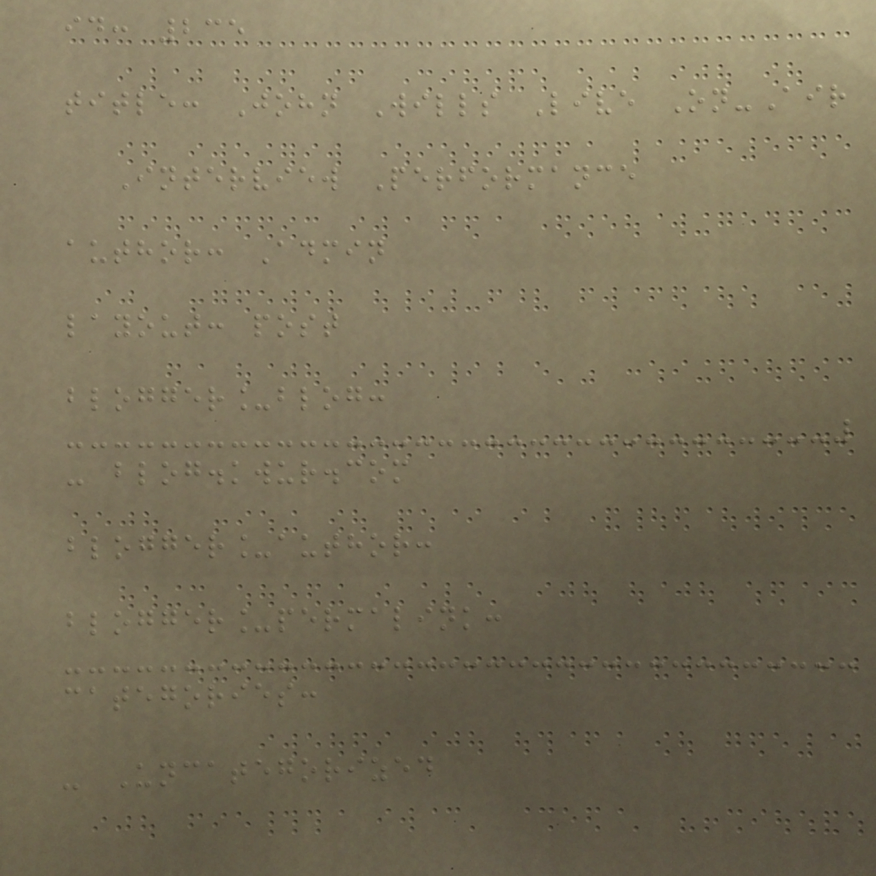id: 235
title: John Wills Live On-Air
Interview Performance
author: Admin
layout: post
blogger_blog:
- blog.kwur.com
blogger_author:
blogger_permalink:
categories:
- Uncategorized
